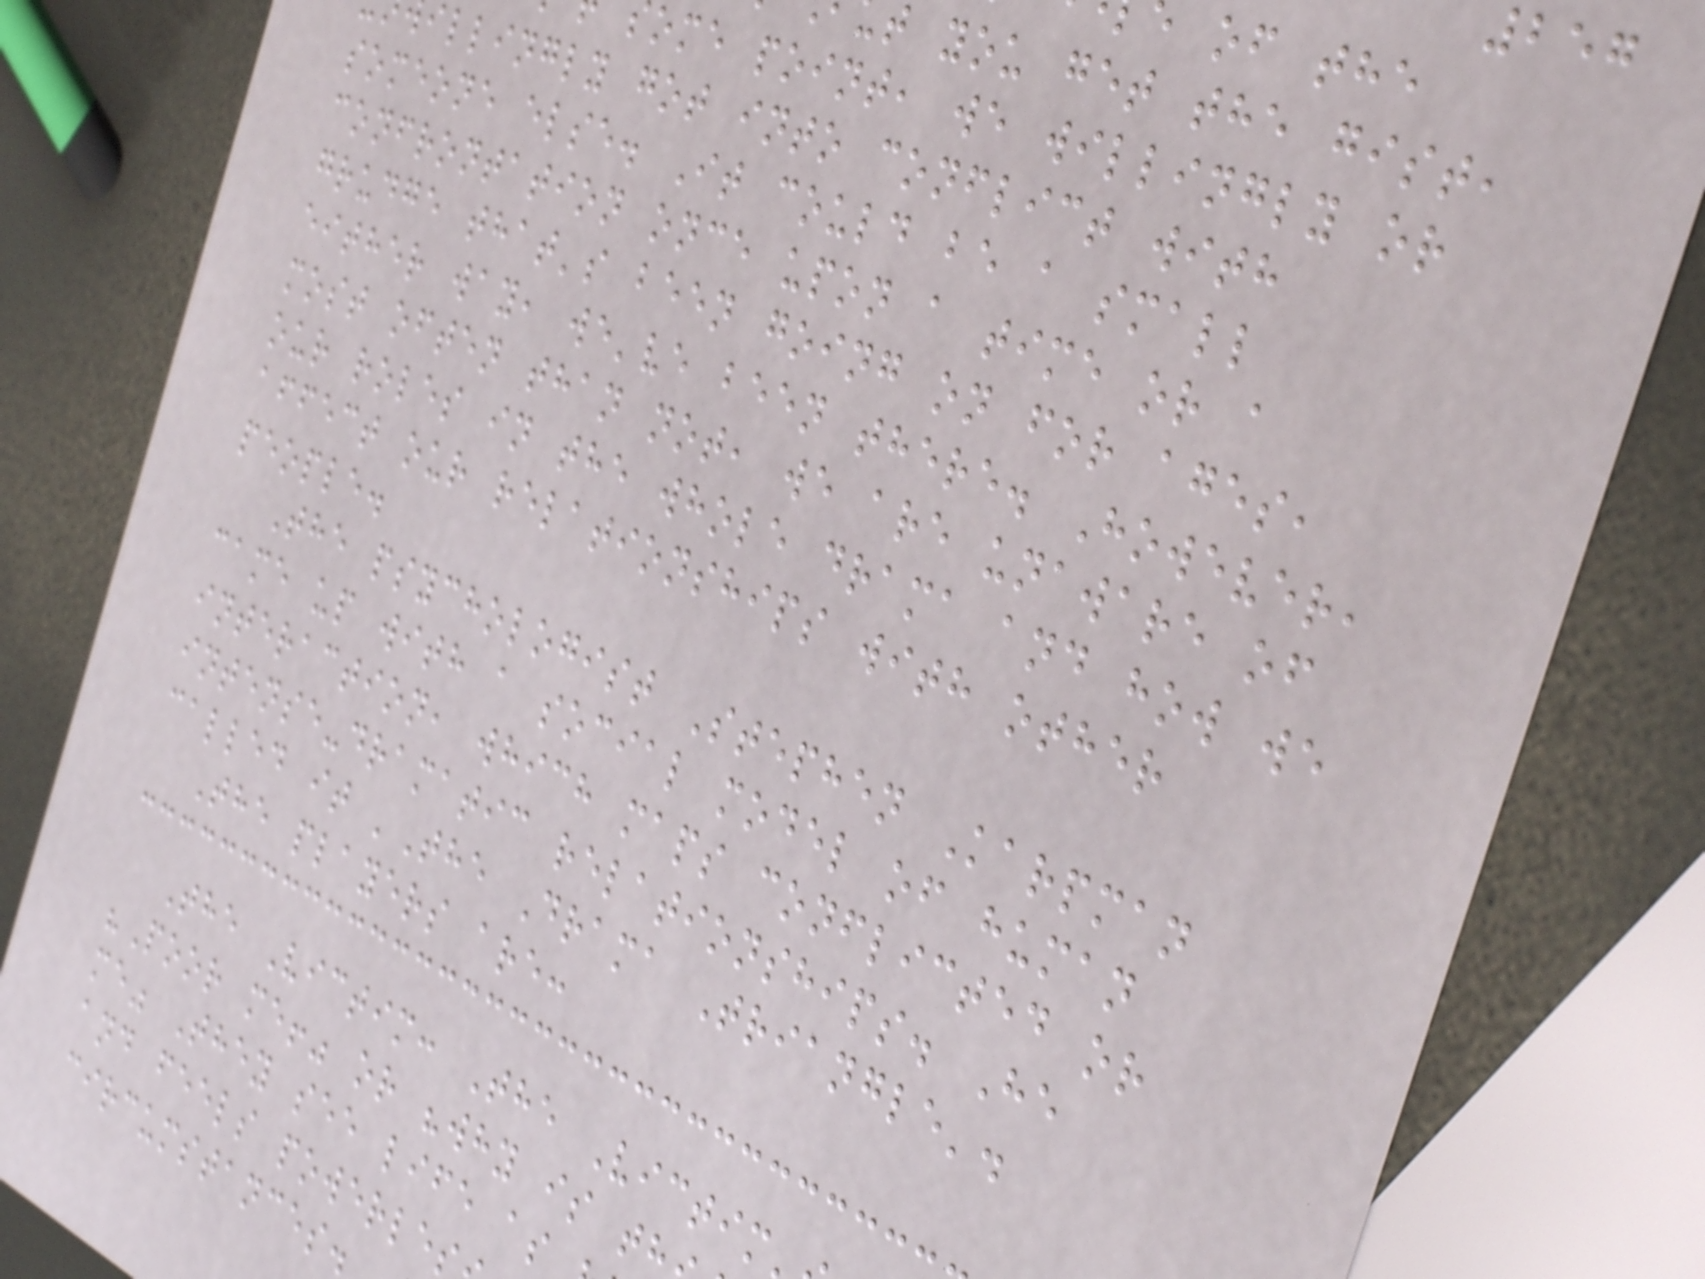257
t you get the gist,
ome point, we willingly or
illingly got into conflict with
someone else. It could be a small
confrontation once upon a time or a
grudge that's been going on for ages,
either way, we've been there. However,
most often than not, we are unaware of
our roles in the whole drama and how we
affect our relationships with other
people.
The psychologist Stephen Karpman
came up with a social model of human
interaction, which maps conflicted or
intense-dramatic relationships. He
called it 'The Drama Triangle'.
The players are:
The Victim: The Victim
"Poor me!" or "why is th
me" They see life as
and feels powerle
circumstances.
